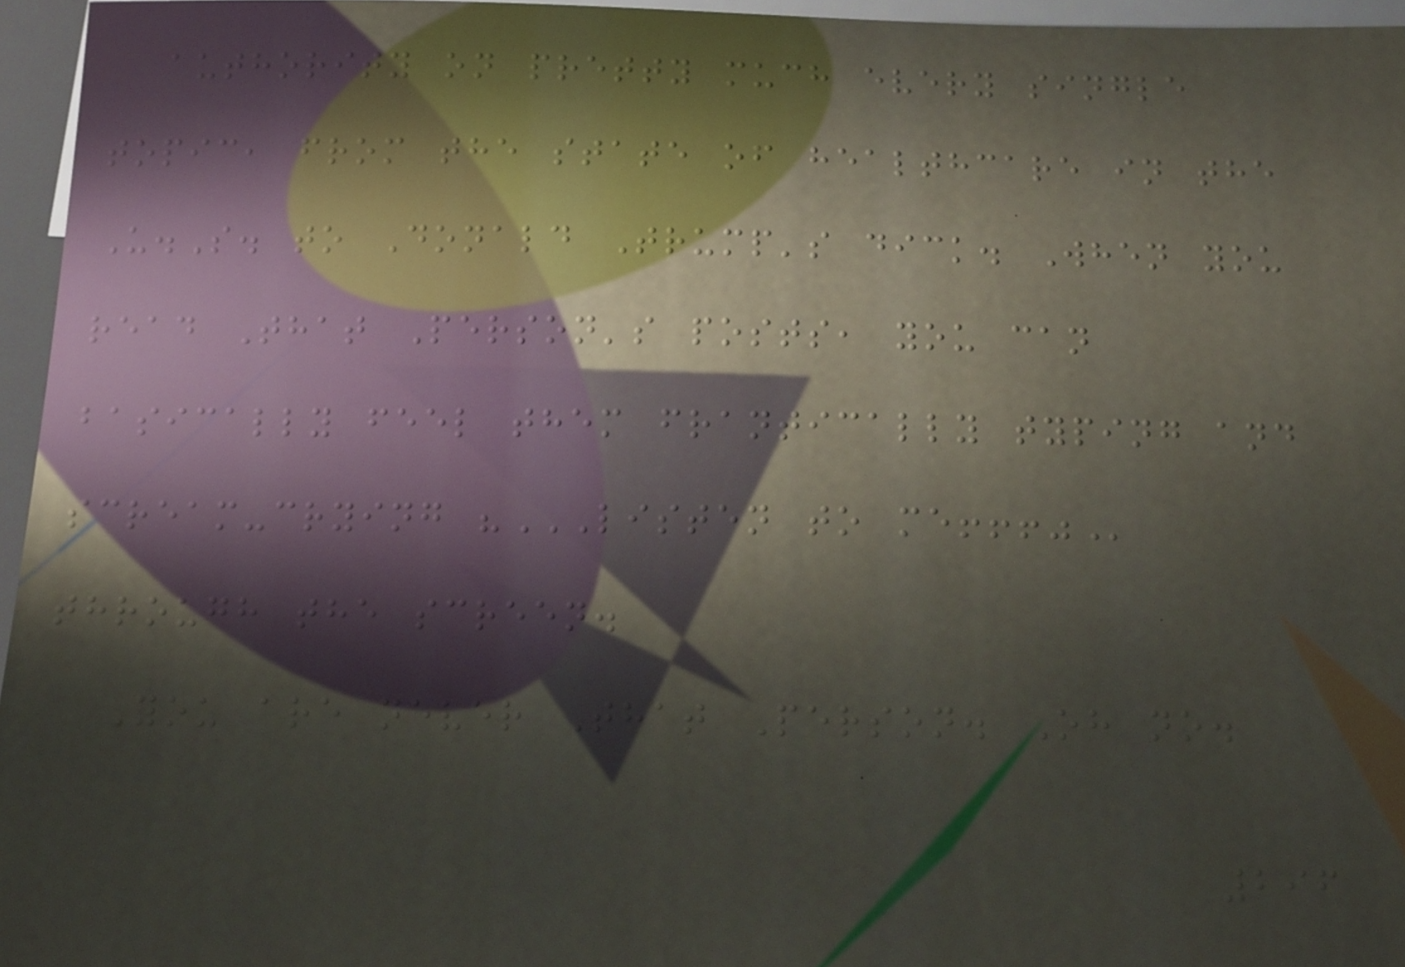authority on pretty much every single
topic, from the state of healthcare in the
U.S. to Donald Trump's dick. When you
read That Person's posts, you can
basically feel them frantically typing and
scream-crying "LISTEN TO ME!!!"
through the screen.
You are never That Person. Oh no.
296
